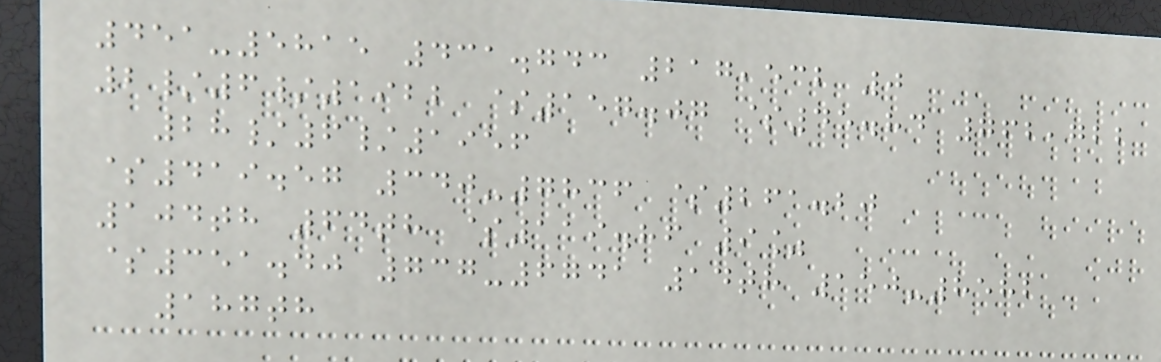451-5815 431.743 217,532 0
2/6/1922 $157.07 $45.84 762,722
28/6/1956
$419.57 340-7836 $261.20
104th 64th $119.86 9%
$351.40 737-6741 14th 150-8582
187th
